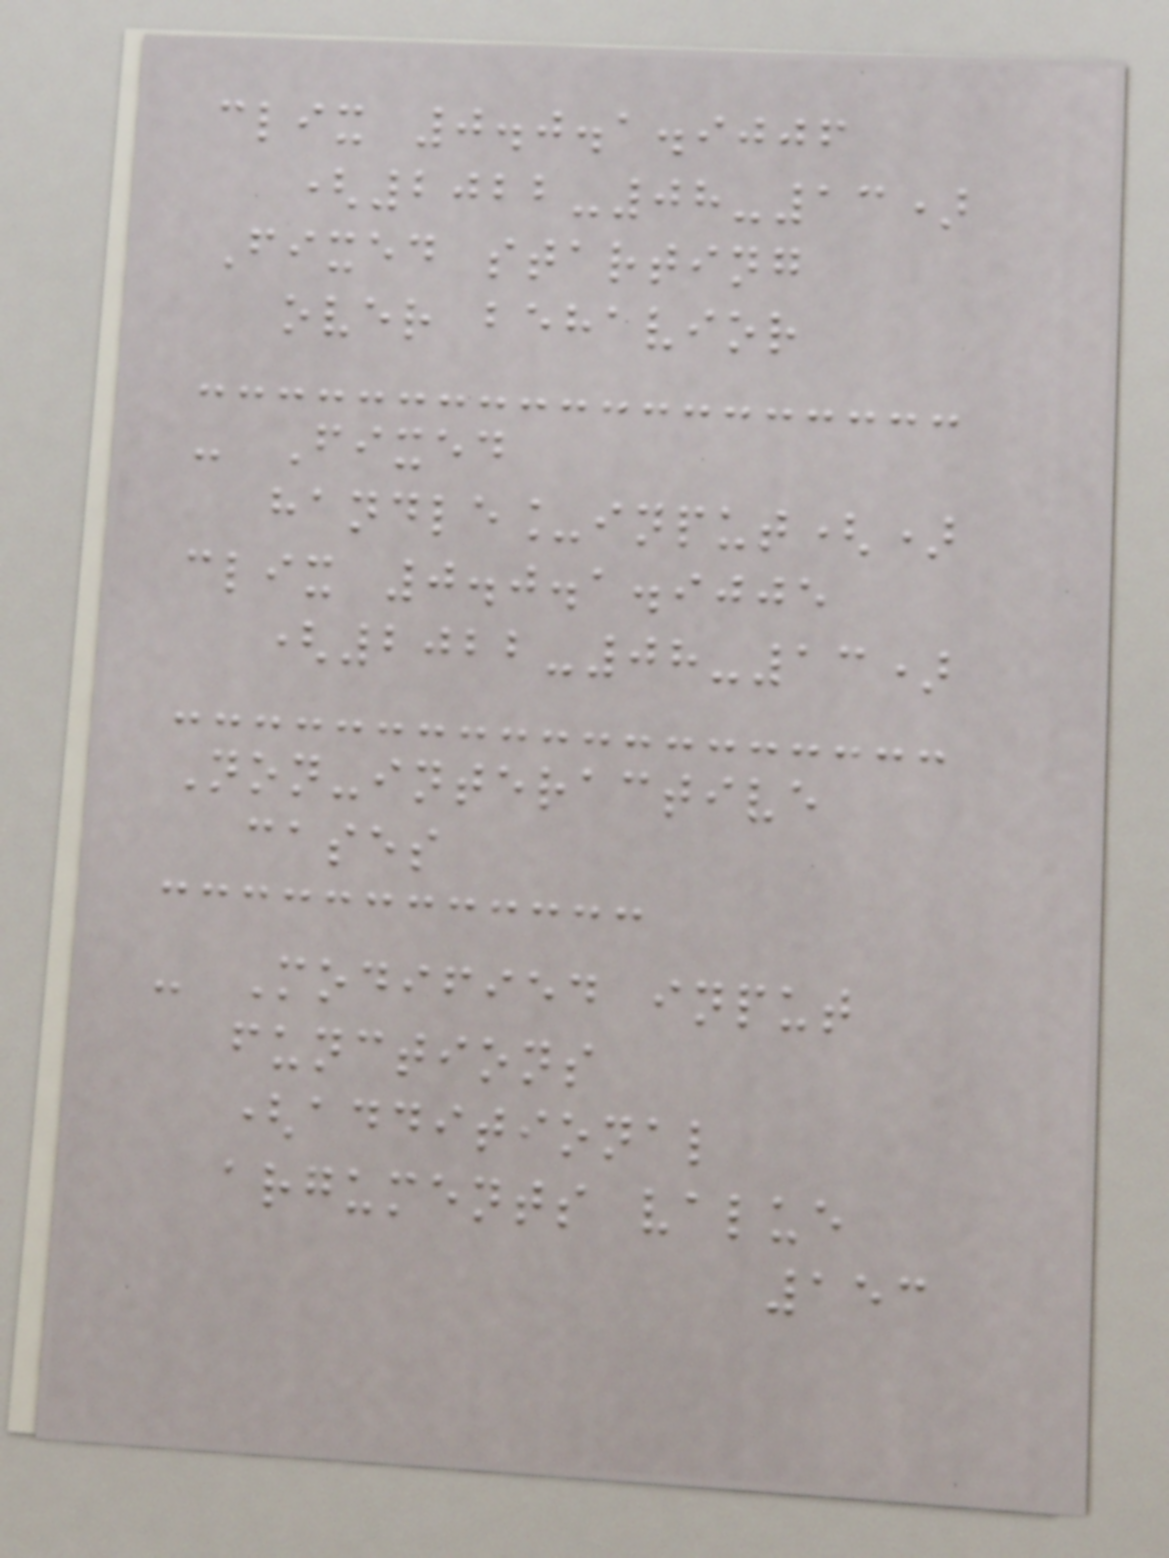clix 0.0.1.9006
(2022-08-13)
Fixed starting
over behavior
- Fixed
handle_input()
clix 0.0.1.9005
(2022-08-13)
Non-interactive
cases
- Modified input
functions
(additional
arguments value
153
